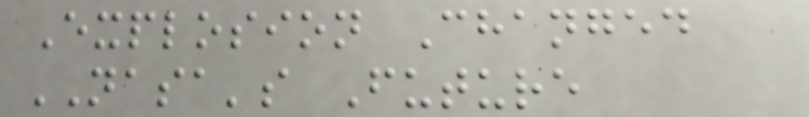Explosion Changed
NASA's Future
